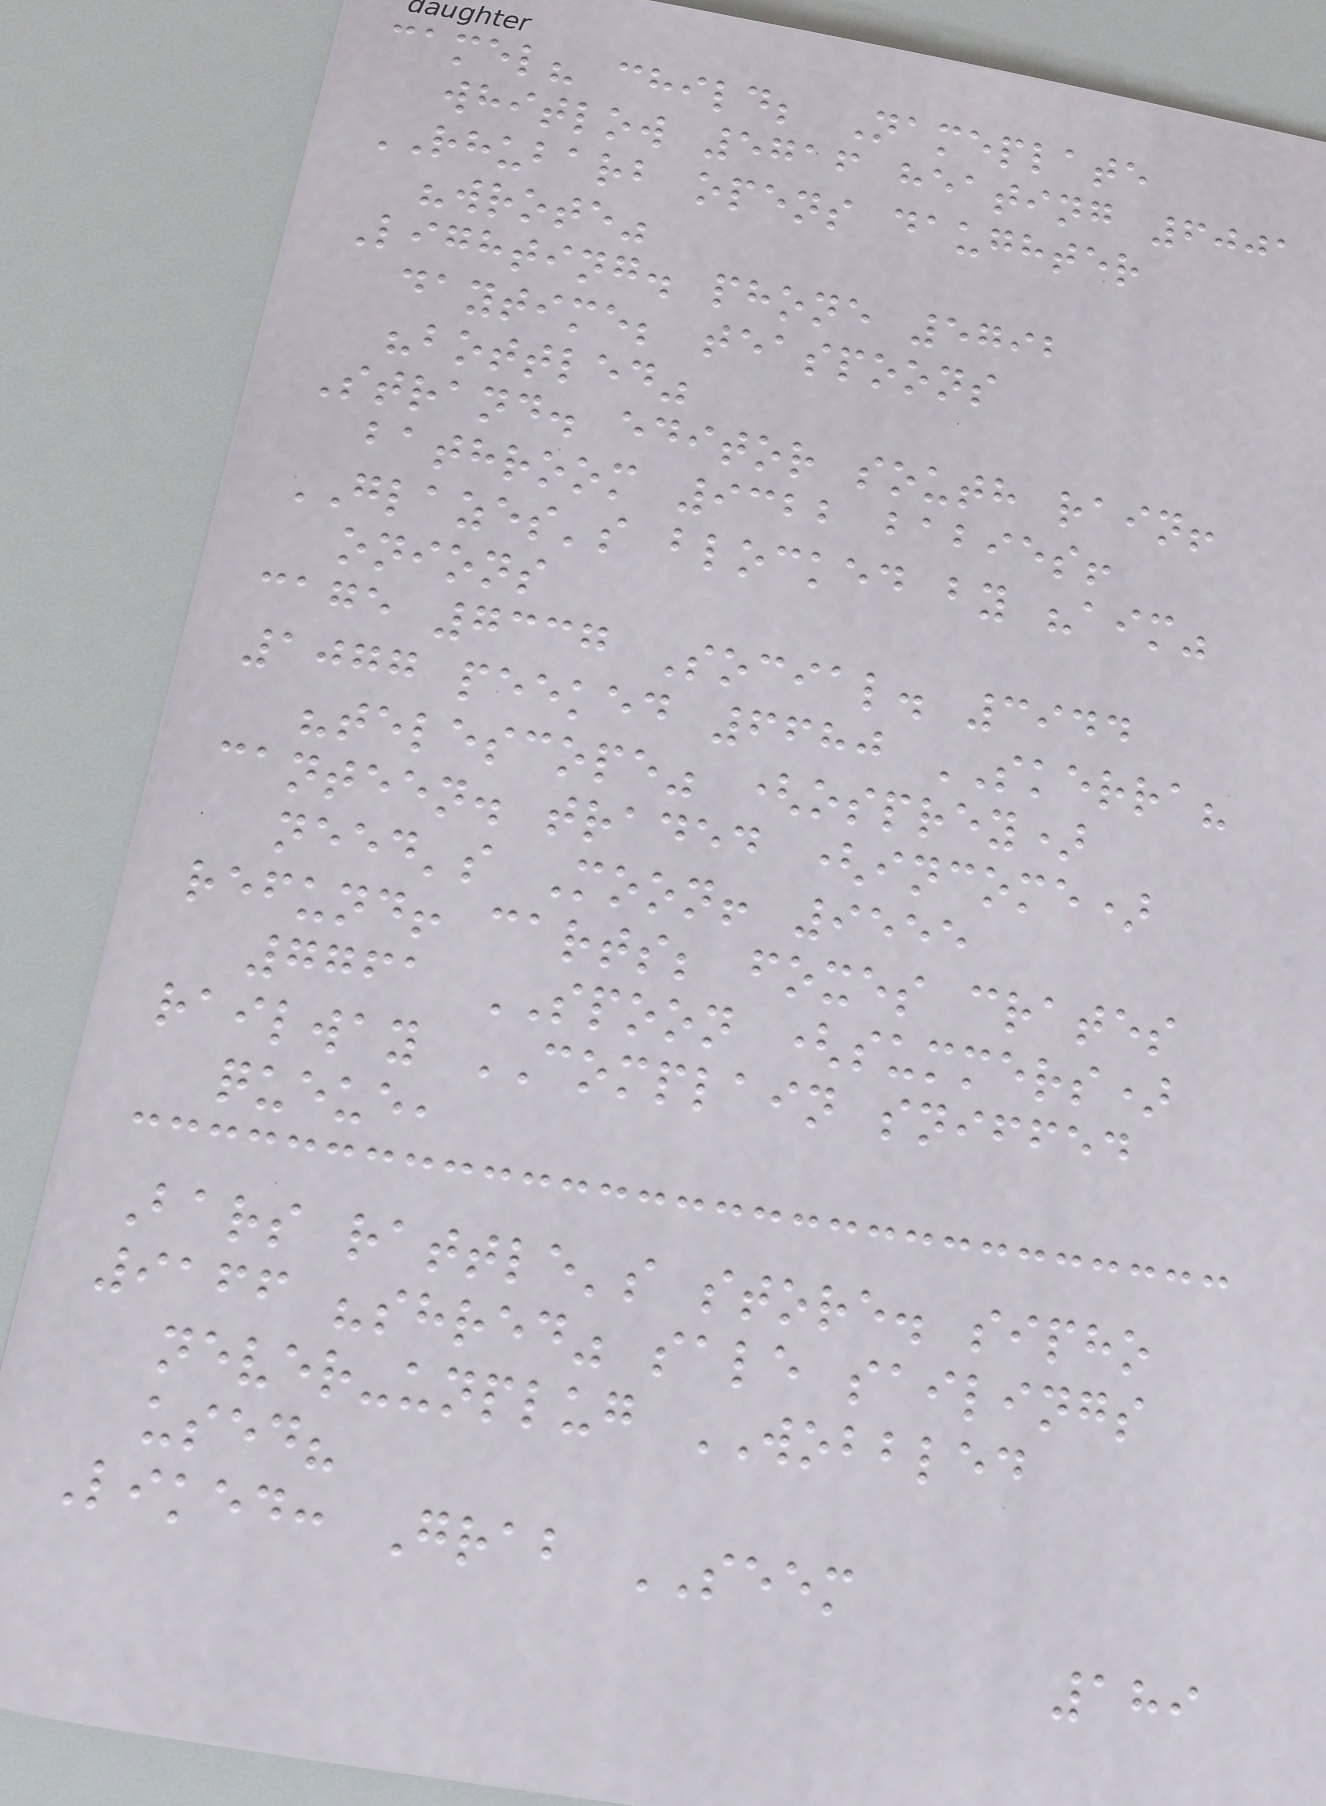camel? child; Nameplate
whitlow 5716 heating 6001
RHUBARB opens daughter
"wrote"
Lighting. phone 5792
daytime; teaspoons
"bottled"
Strand. editor south rain!
bathroom 9322 babies!
GLAZES's blocked by "aim"
onions
cage 7337 Social. 3944
1077 peeked 6680 SKERRA?
"telescope" (osprey)
canteen. traded (income)
need's Moon! 9555
refund! carts; foxes crates
7761 SPOON (summers)
railway COMPLAIN sniffed
queue,
Bars rattle's store. sipho
9166 "shred" sale sailings
never-unplug WOBBLED
used?
Liked: Grab SEEM
189
